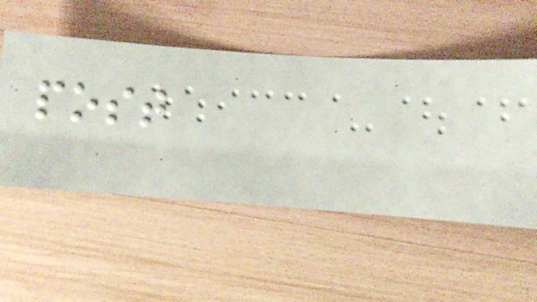post
